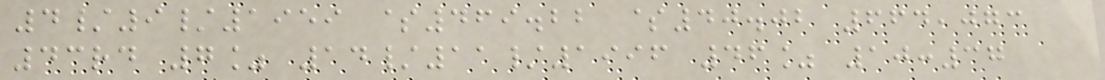4/9/1959 $469.22 $40.02 664,073
43rd 7% 14/11/1996 46% 10:37
